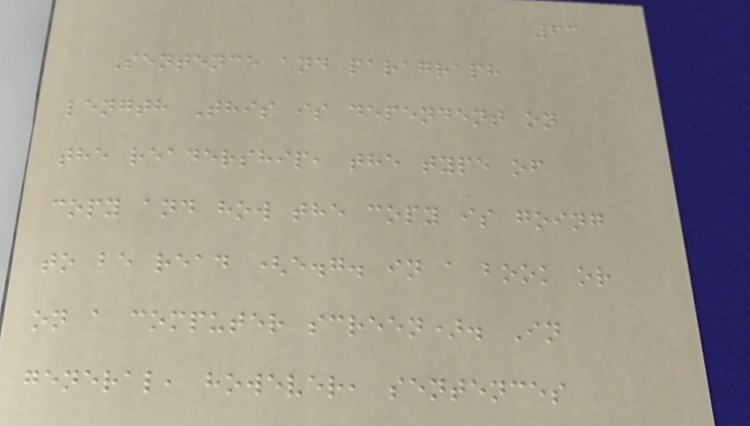63
Sentence and paragraph
length This is dependent on
the readership, the type of
copy and how the copy is going
to be read (e.g. in a book or
on a computer screen). In
general, however, sentences
